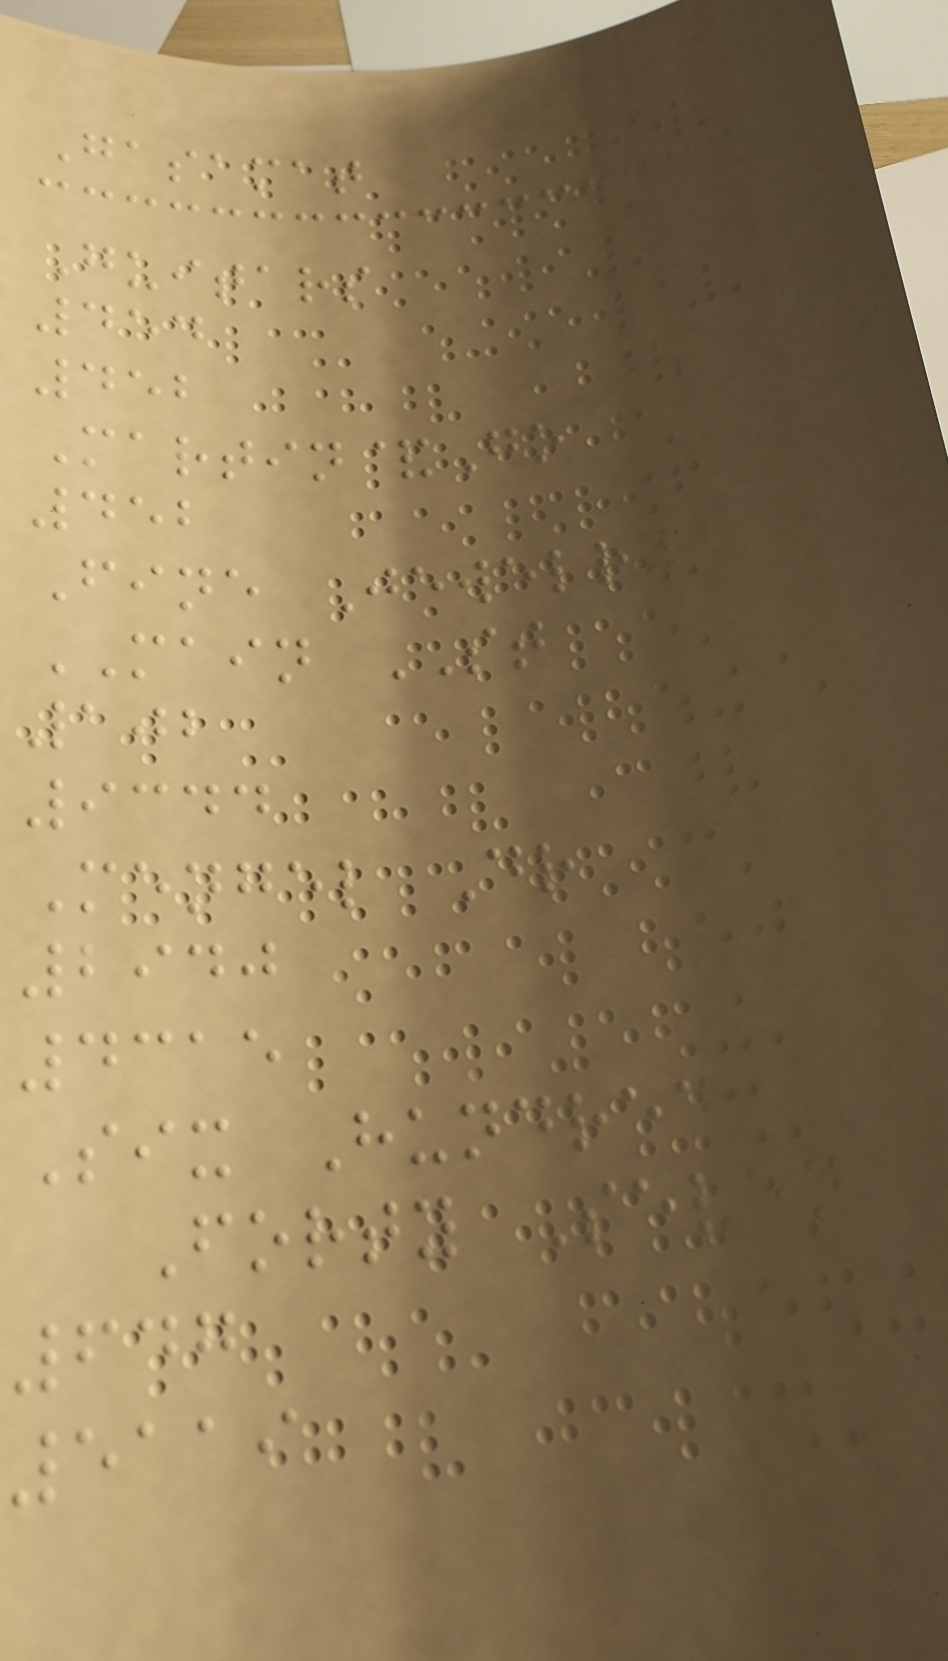Gasamat
Guitars
454
452
Martin&Go
452
Fine Jewelry
MAIN ST
102
9344
Mengel Dr
2940
4315
Six Hundred
Forty Seven
647
5119
